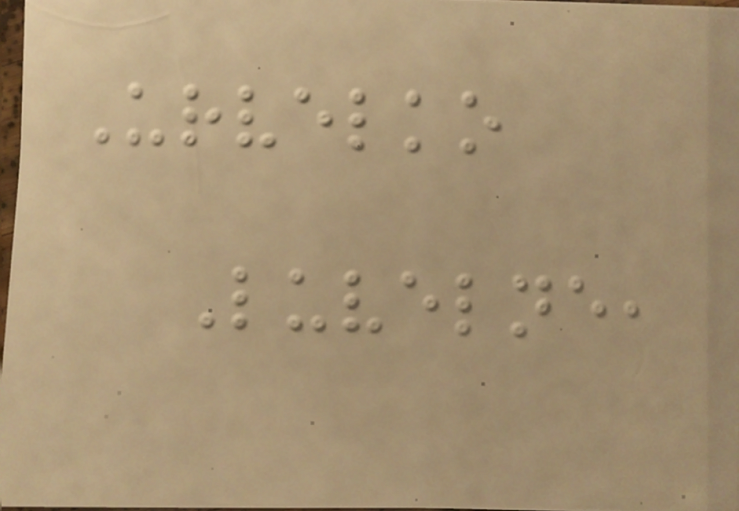Urvelko
Luvelne,
